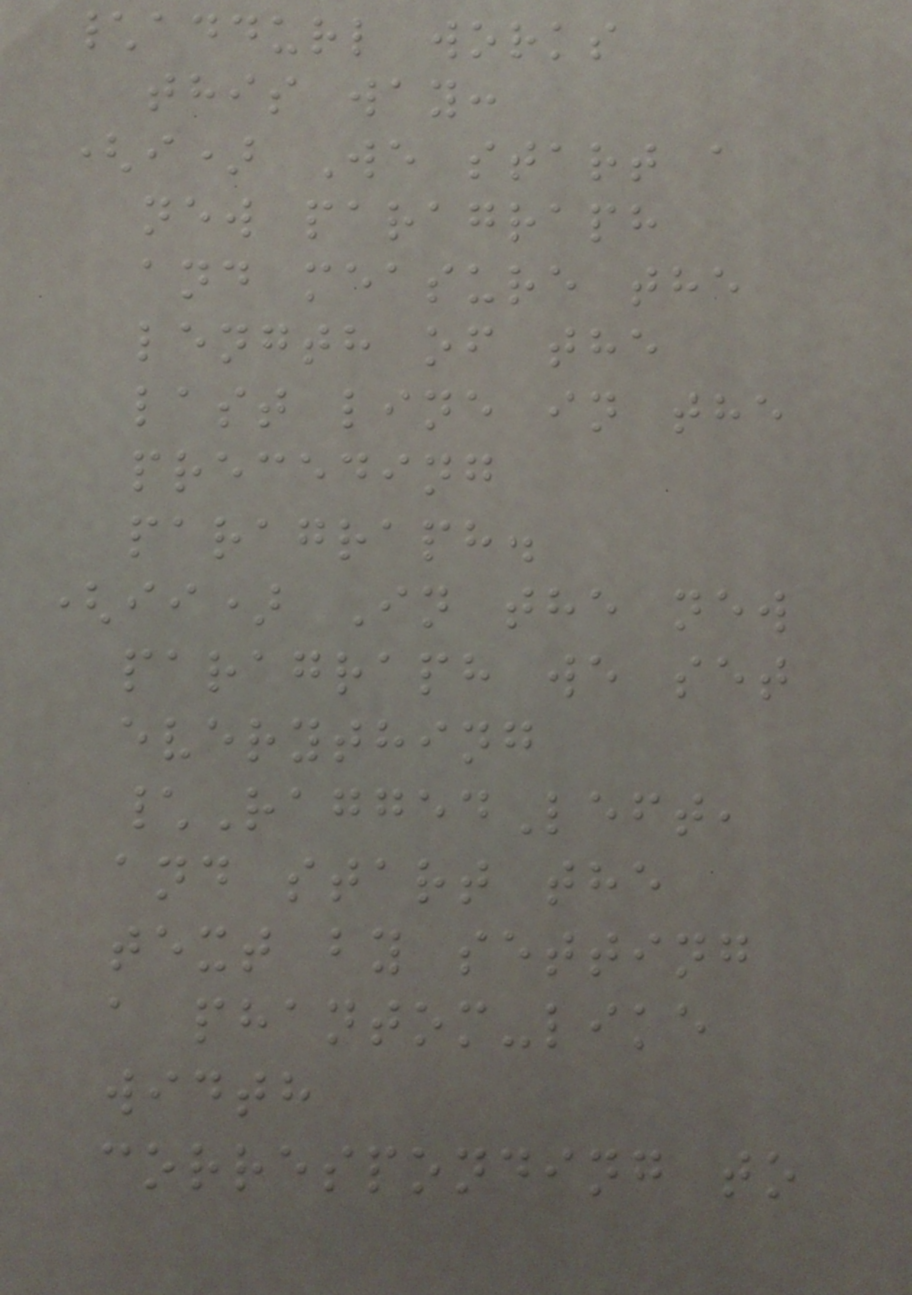\addurl works
this way:
(i) We start a
new paragraph
and measure the
length of the
last line in the
preceding
paragraph.
(ii) In the new
paragraph we set
everything
\RaggedLeft,
and start the
text by setting
a phantom-like
width
corresponding to
